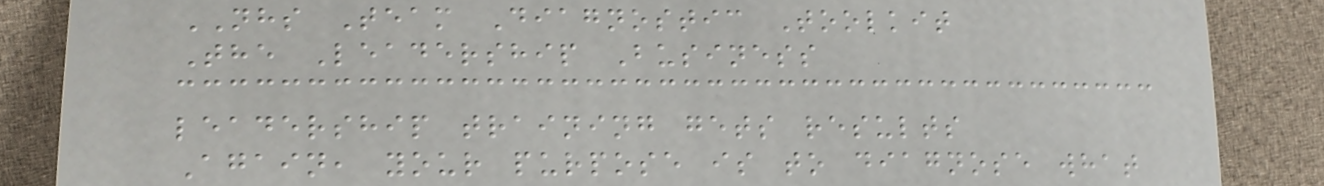NHS Team Diagnostic Toolkit
The Leadership Business
leadership training gets results
Again, your purpose is to diagnose what
